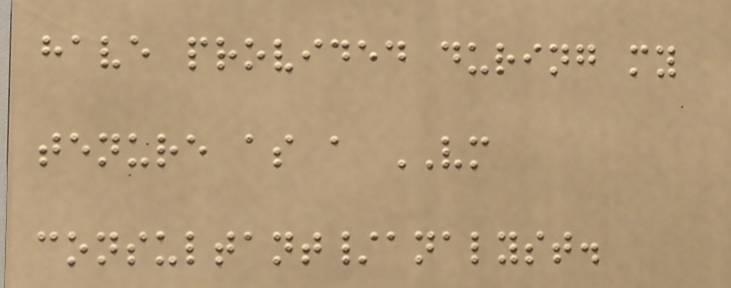have provided during my
tenure as a VM
consultant/analyst.
